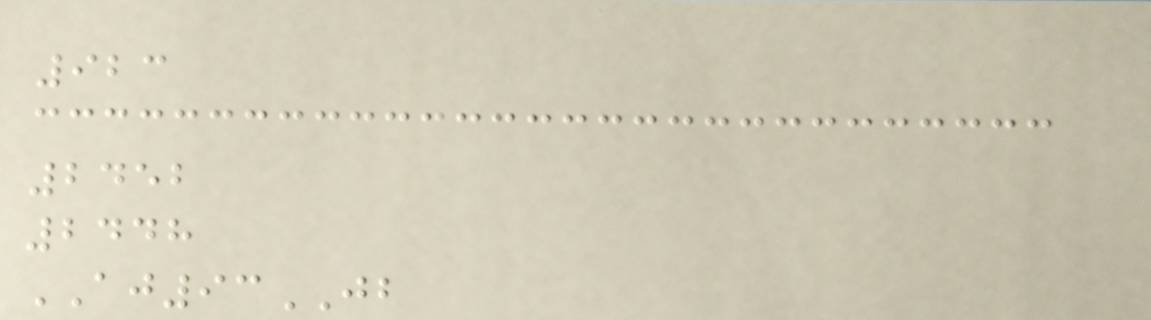923
2452
2448
AJ93JB
